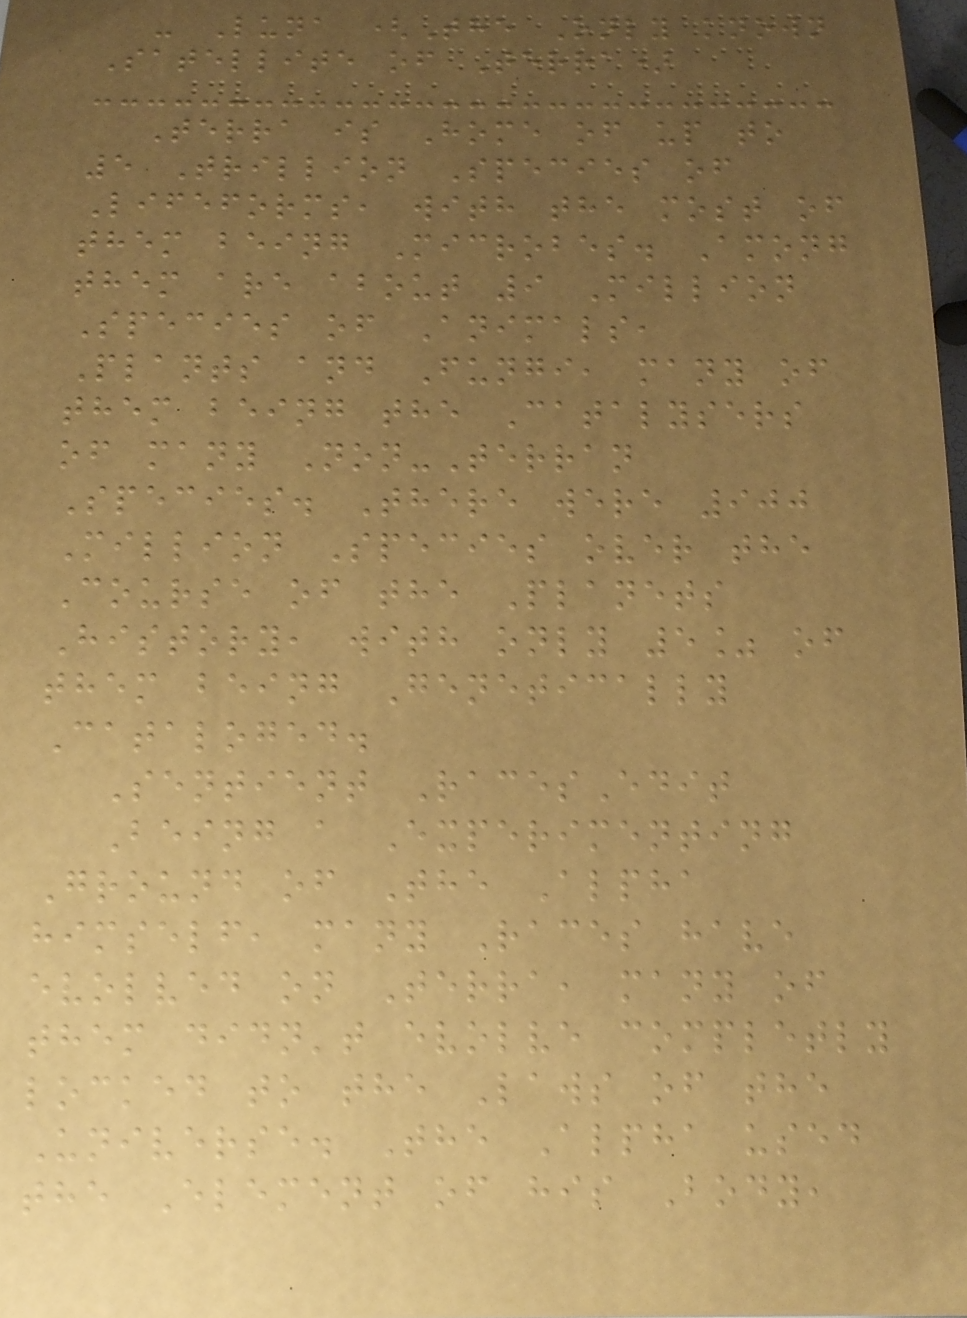- Luna (The Only known
Satellite of Terra)
Terra is Home of up to
5 Trillion Species of
Lifeforms, with the most of
them being Microbes. Among
them are about 9 Million
Species of Animals,
Plants and Fungi, many of
them being the Catalysers
of many Non-Terran
Species. There were 900
Million Species over the
Course of the Planets
History, with only 5% of
them being Genetically
Cataloged.
Sentient RacesEdit
Being a Experimenting
Ground of The Alpha
himself, many Races have
evolved on Terra, many of
them didn't evolve completly
locked to the Laws of the
Universe. The Alpha used
the Element of his Body,
